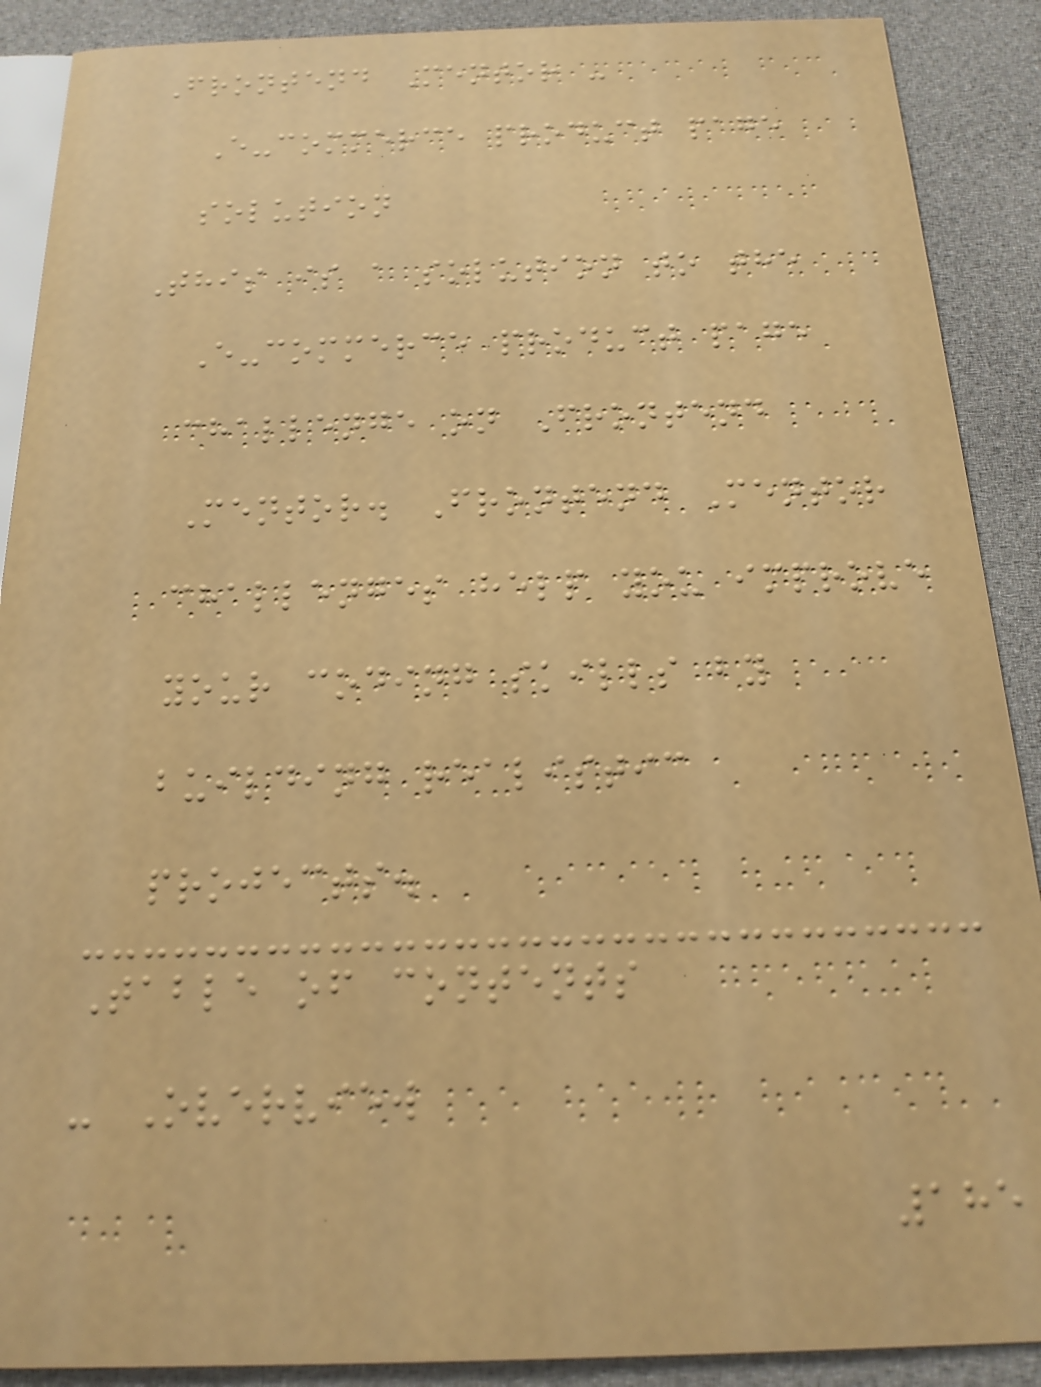Frontend Mentor -
E-commerce product page
solution
This is a solution to the
E-commerce product page
challenge on Frontend
Mentor. Frontend Mentor
challenges help you improve
your coding skills by
building realistic
projects.
Table of contents
- Overview
185
